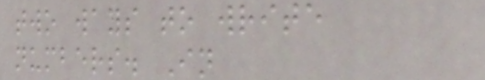two ways to write
numbers. In
